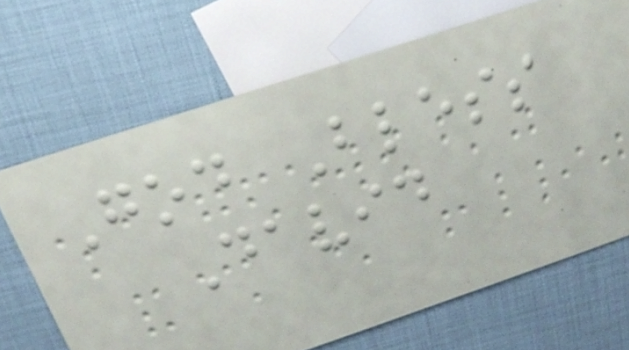God Bless
David
